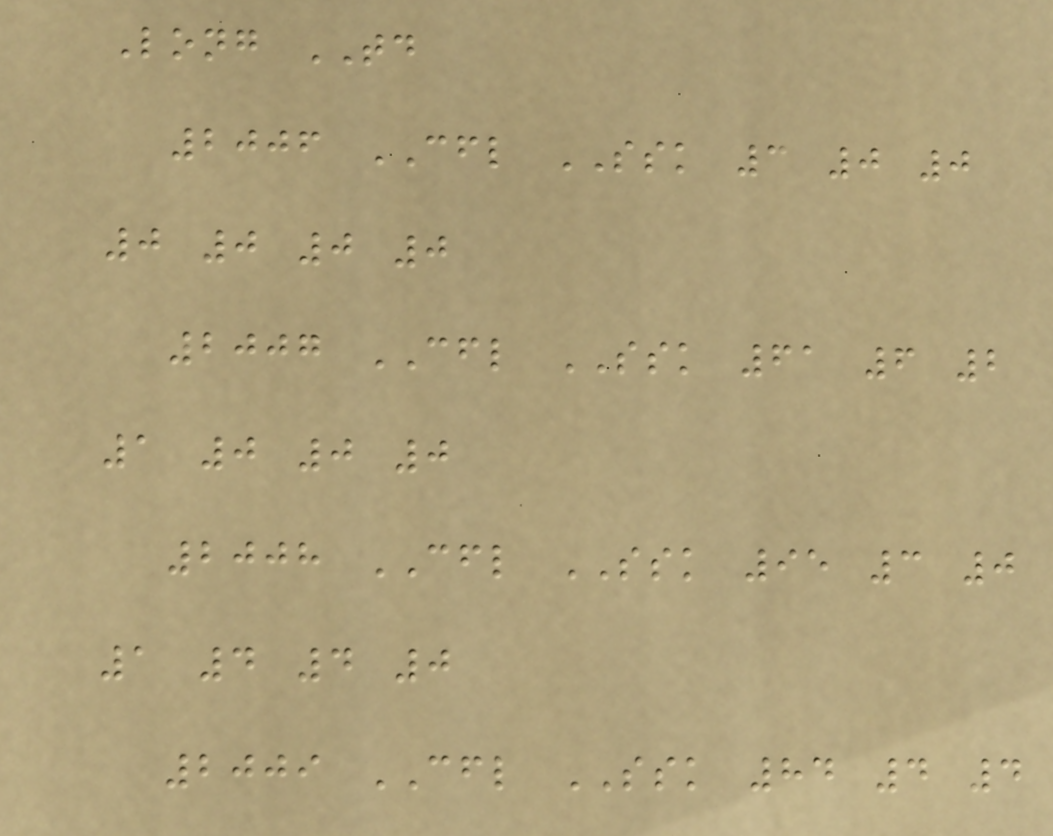Long TD
2006 CFL SSK 3 0 0
0 0 0 0
2007 CFL SSK 61 6 2
1 0 0 0
2008 CFL SSK 95 3 0
1 4 4 0
2009 CFL SSK 84 4 4
